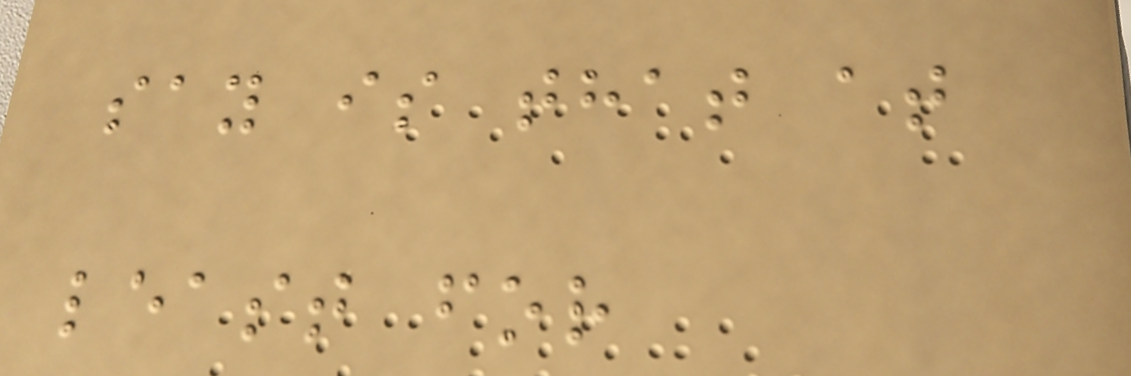say is that at
least for
